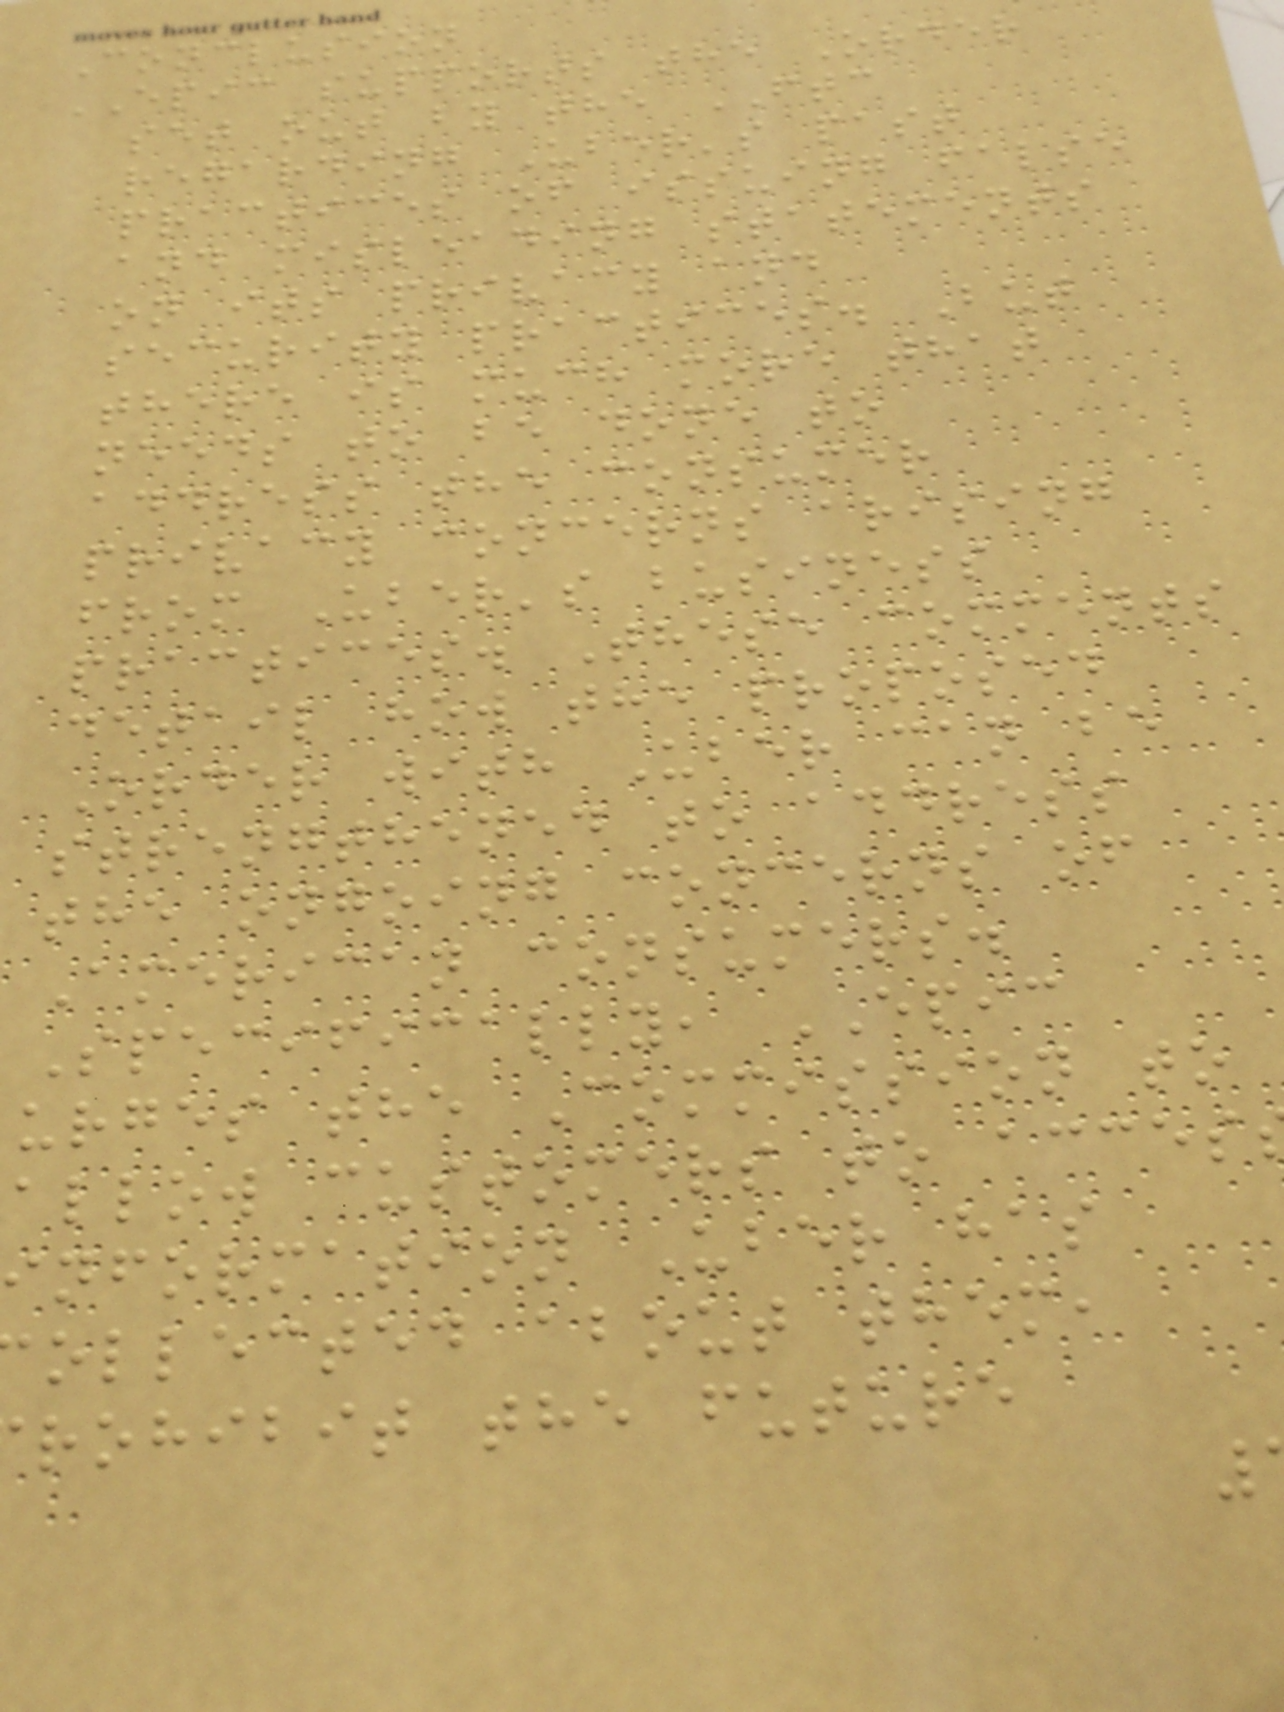Conclusion
EPIC supports the Order
set out by the FTC
regarding Uber's past
practices of issuing false
and misleading statements
on its privacy and
security practices. But
there is much more that
needs to be done to
address the consumer
privacy concerns arising
from Uber's business
practices. These comments
detail how the proposed
Order with Uber can be
strengthened to address
the ongoing concerns of
American consumers.
Specifically, EPIC
urges the Commission to
allow customers to acces
information Uber has
ollected about them,
rohibit the future
